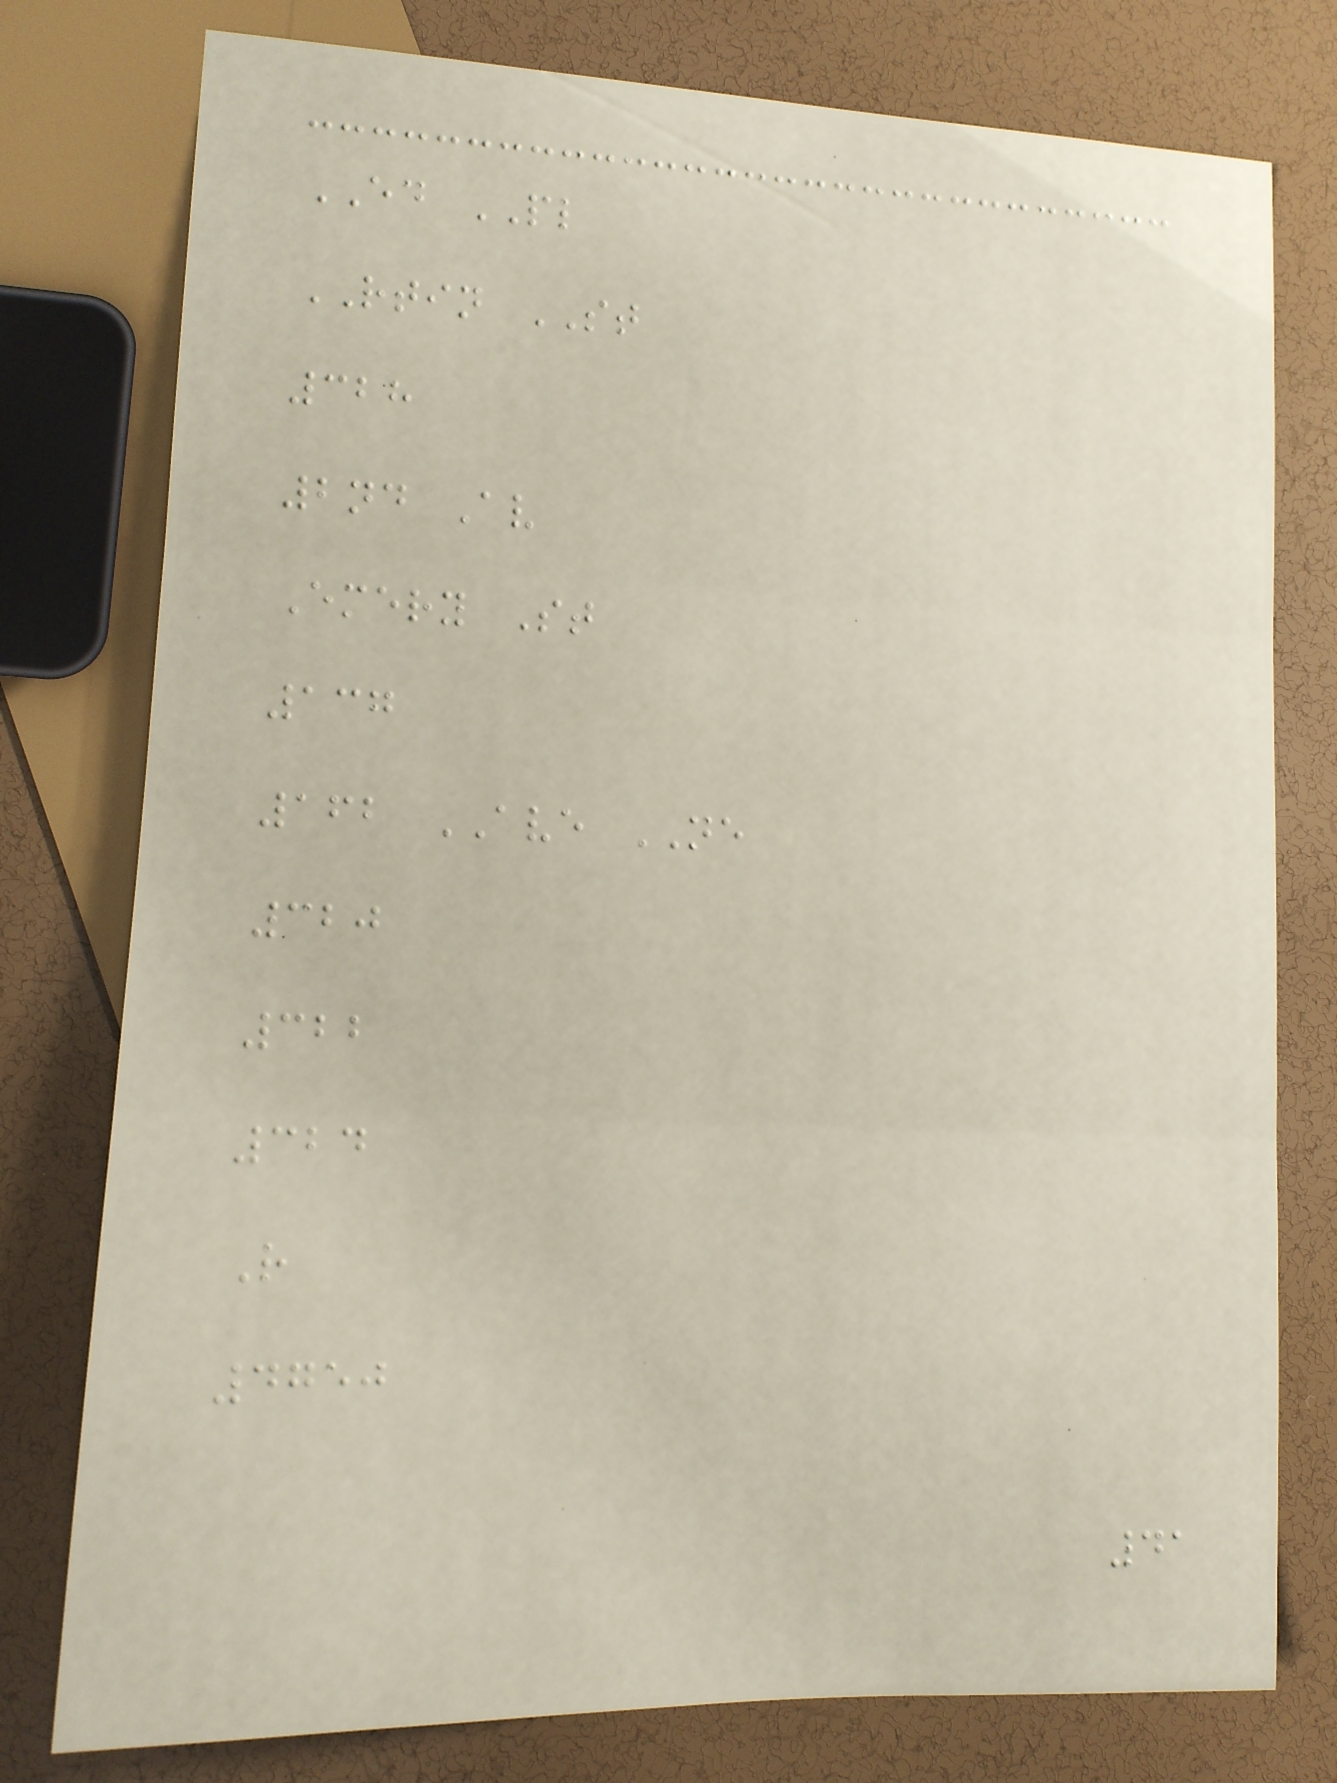ED PL
RTIN ST
328
2nd Av
Emery St
137
162 AVE NE
320
322
324
R
4750
41
